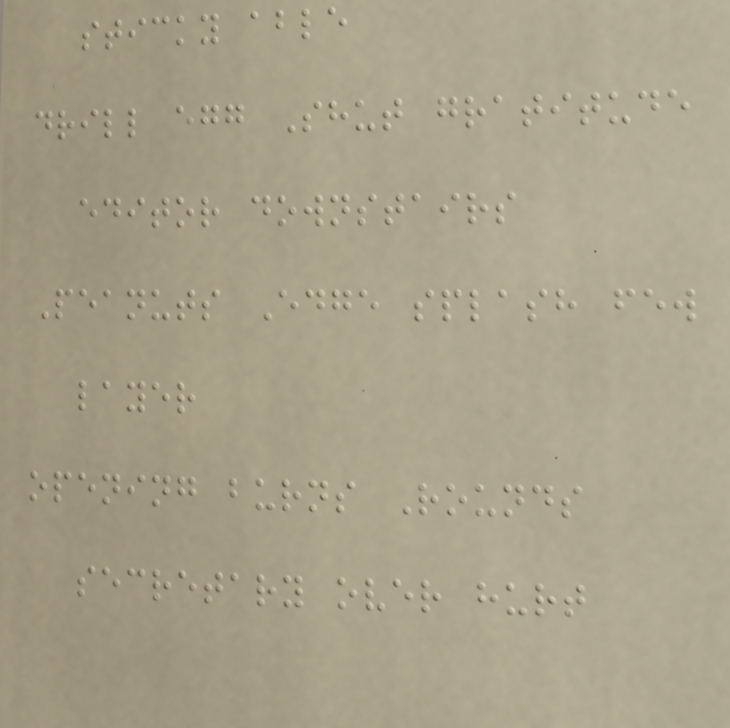sticky able
drill egg Shut gratitude
editor downstairs
Peanuts Edge splash few
layer
opening burns Rounds
secretary over hurt
